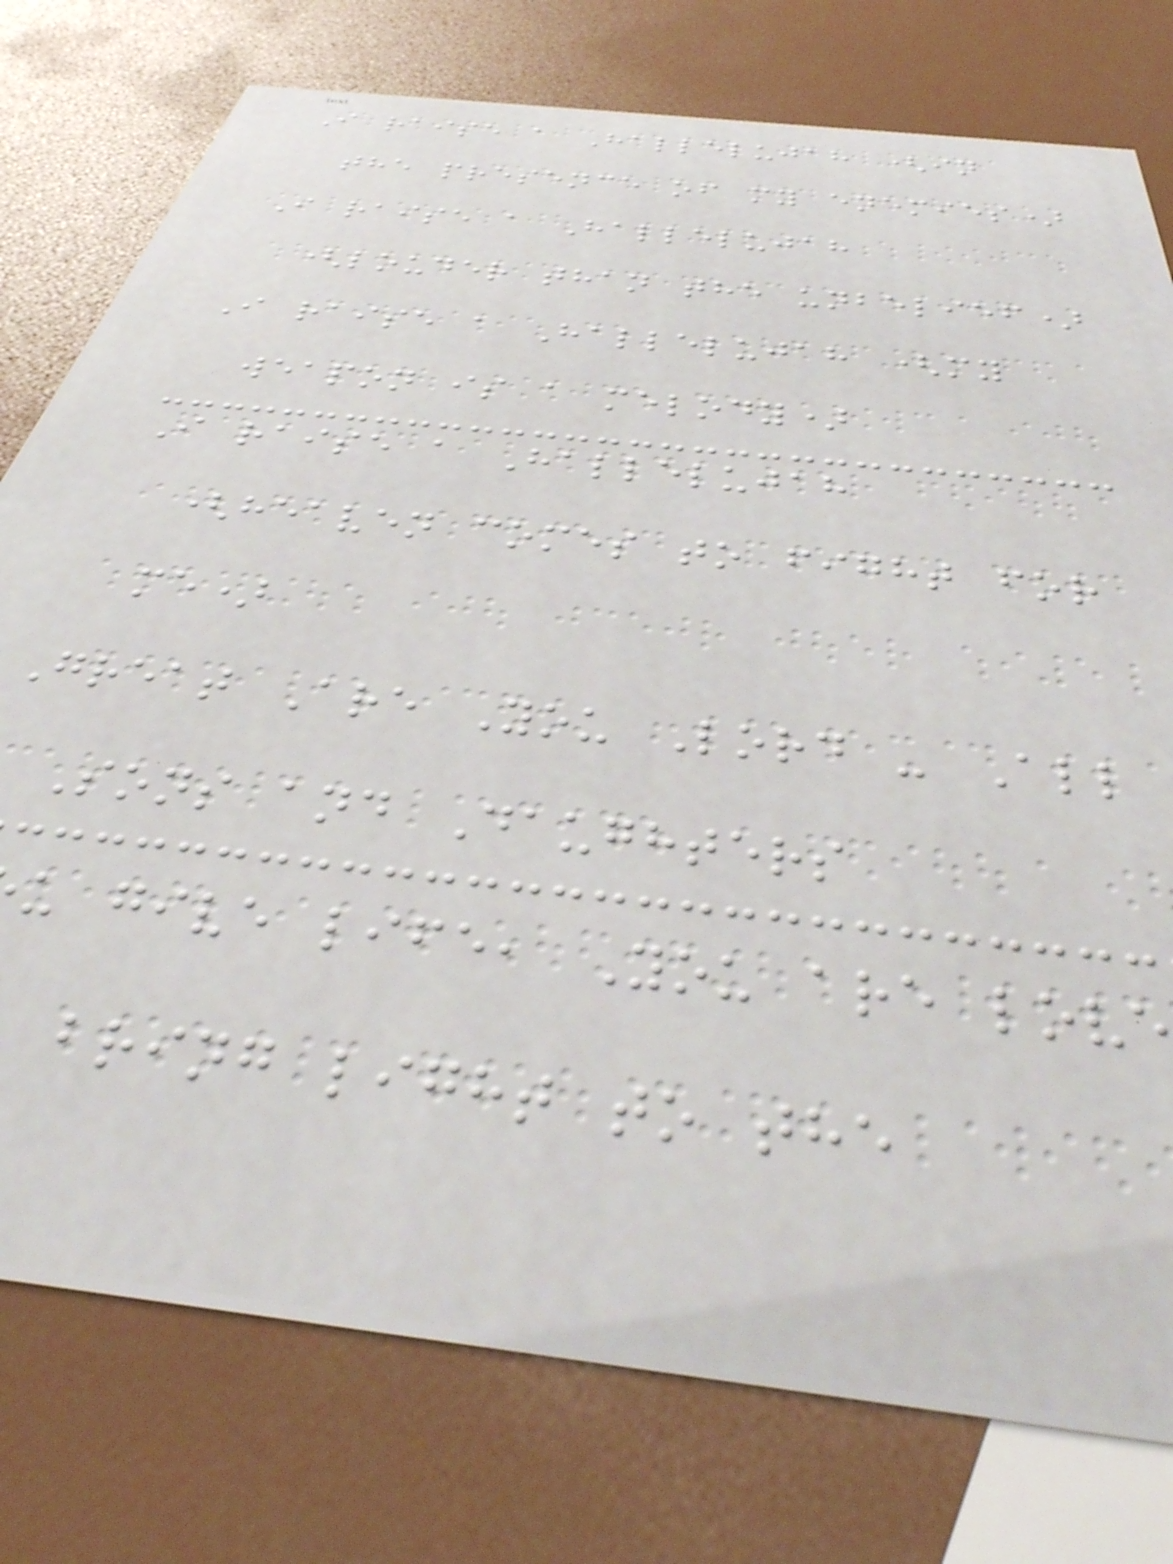I raise a Hallelujah (in
the presence of my enemies)
I raise a Hallelujah
(louder than the unbelief)
I raise a Hallelujah (my
weapon is a melody)
I raise a Hallelujah
(heaven comes to fight for
me)
Great Are You Lord - All
Sons and Daughters
u give life, You are love
bring light to the
